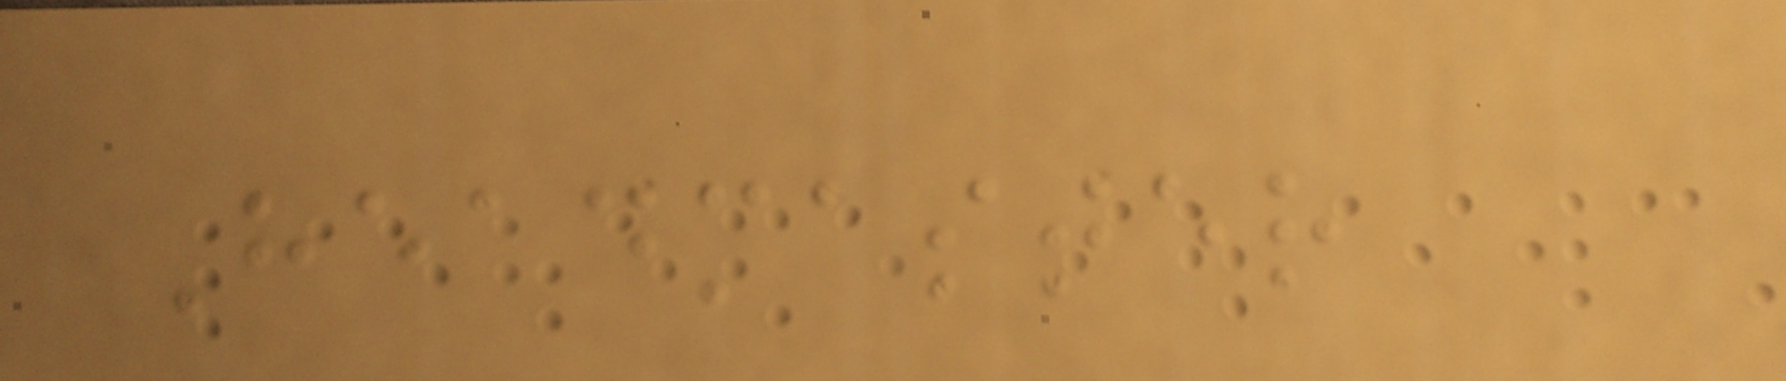Headmaster
